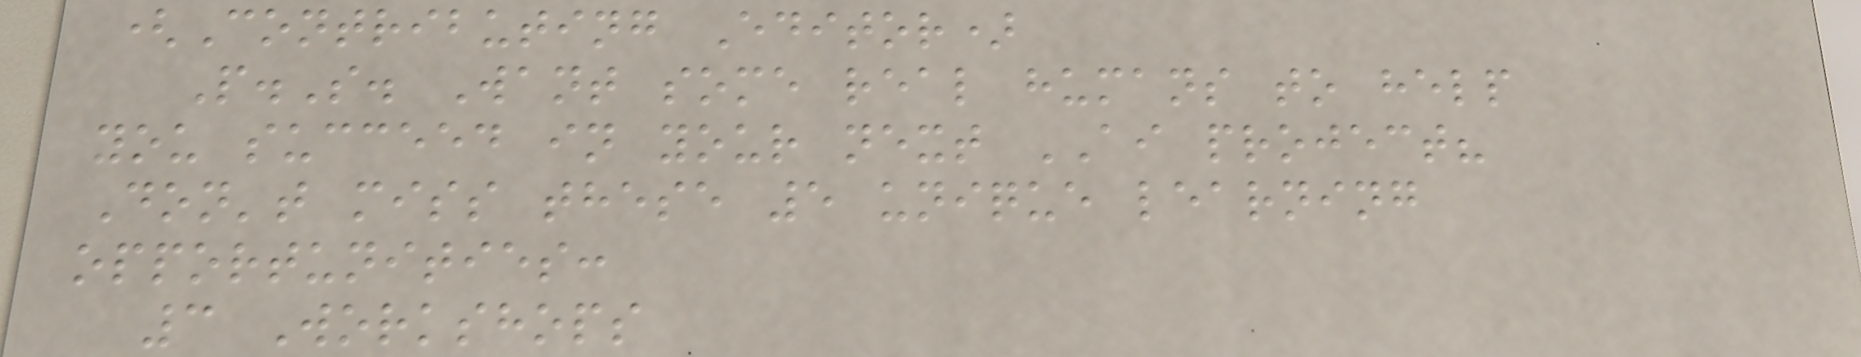(Contributing Editor)
P.S. Want some real humans to help
you succeed in your next AI project?
Don't miss these 5 unique learning
opportunities:
3 Workshops
